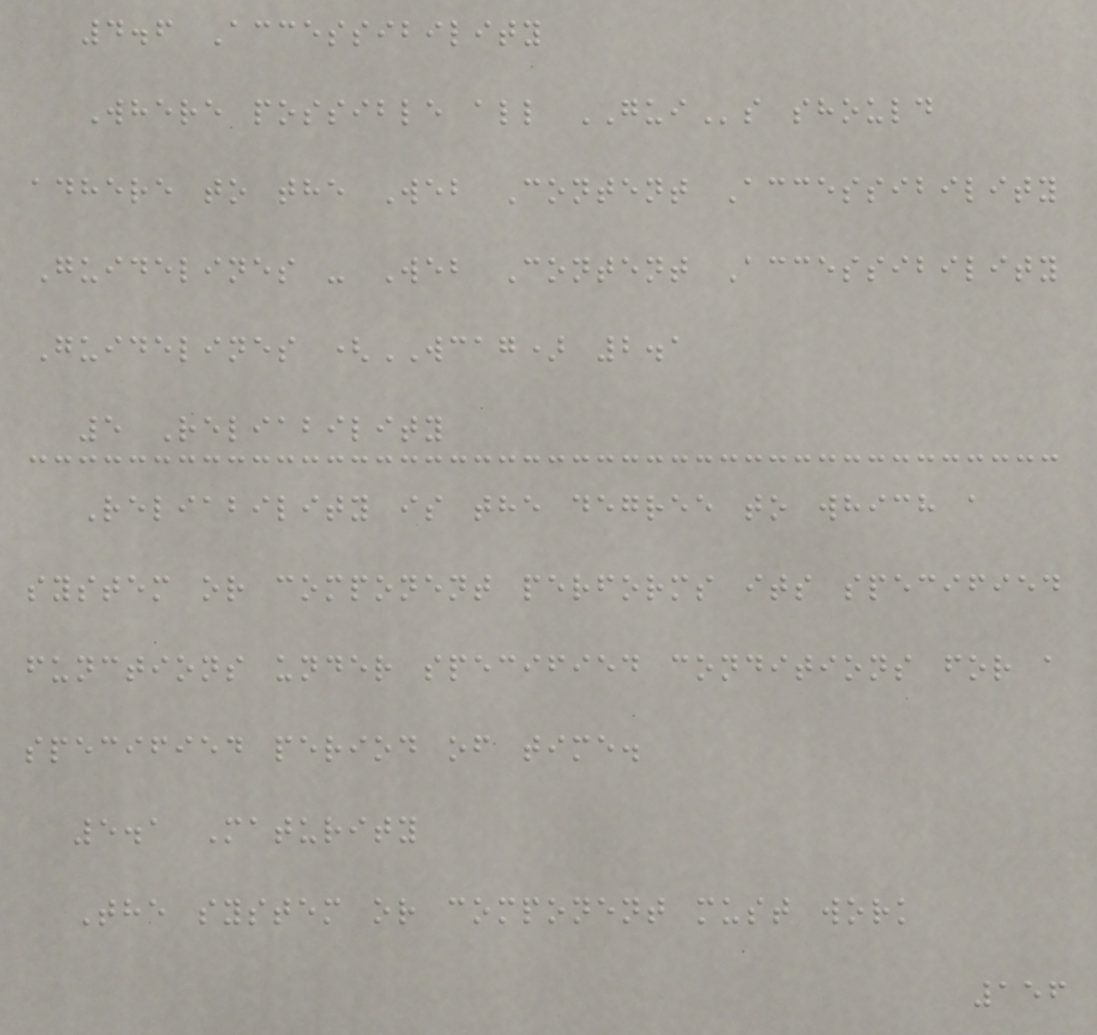4.6 Accessibility
Where possible all GUIs should
adhere to the Web Content Accessibility
Guidelines - Web Content Accessibility
Guidelines (WCAG) 2.1
5 Reliability
Reliability is the degree to which a
system or component performs its specified
functions under specified conditions for a
specified period of time.
5.1 Maturity
The system or component must work
156
